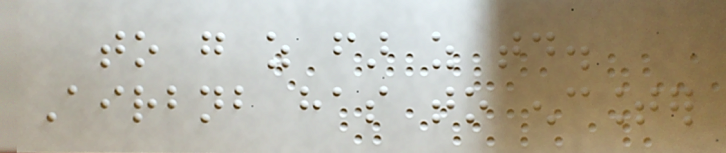to go as far as today.
Airbnb has to encounter
